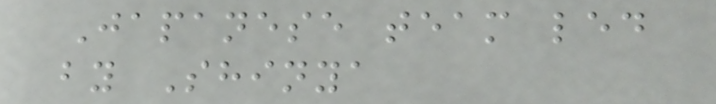Japanese team led
by Shinya
